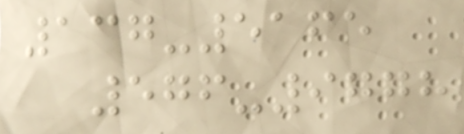137-5165
576-9778
